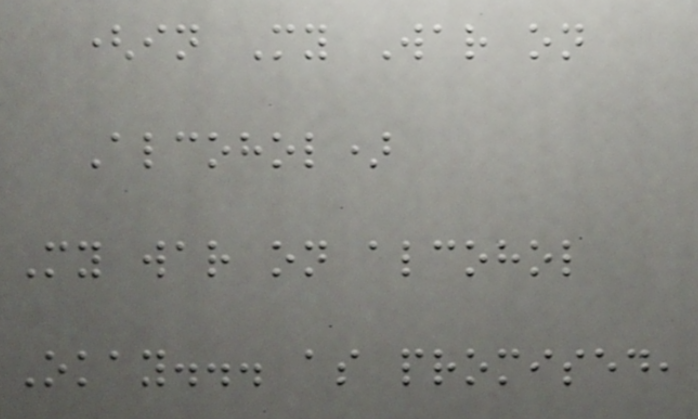(in My War on
Alcohol)
My war on alcohol
Okay... as promised,
